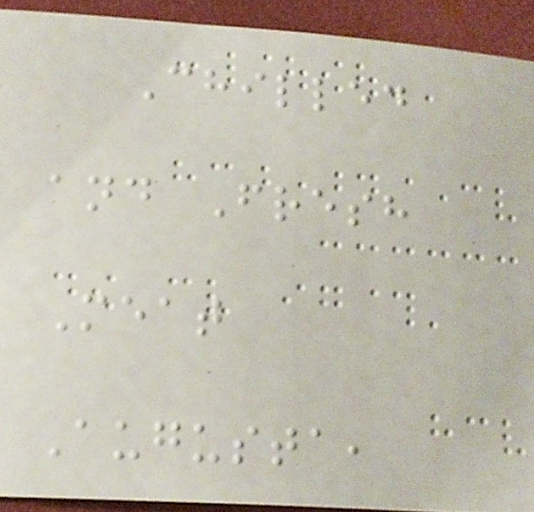Chilled
and Fresh
Meat
Augusta,
